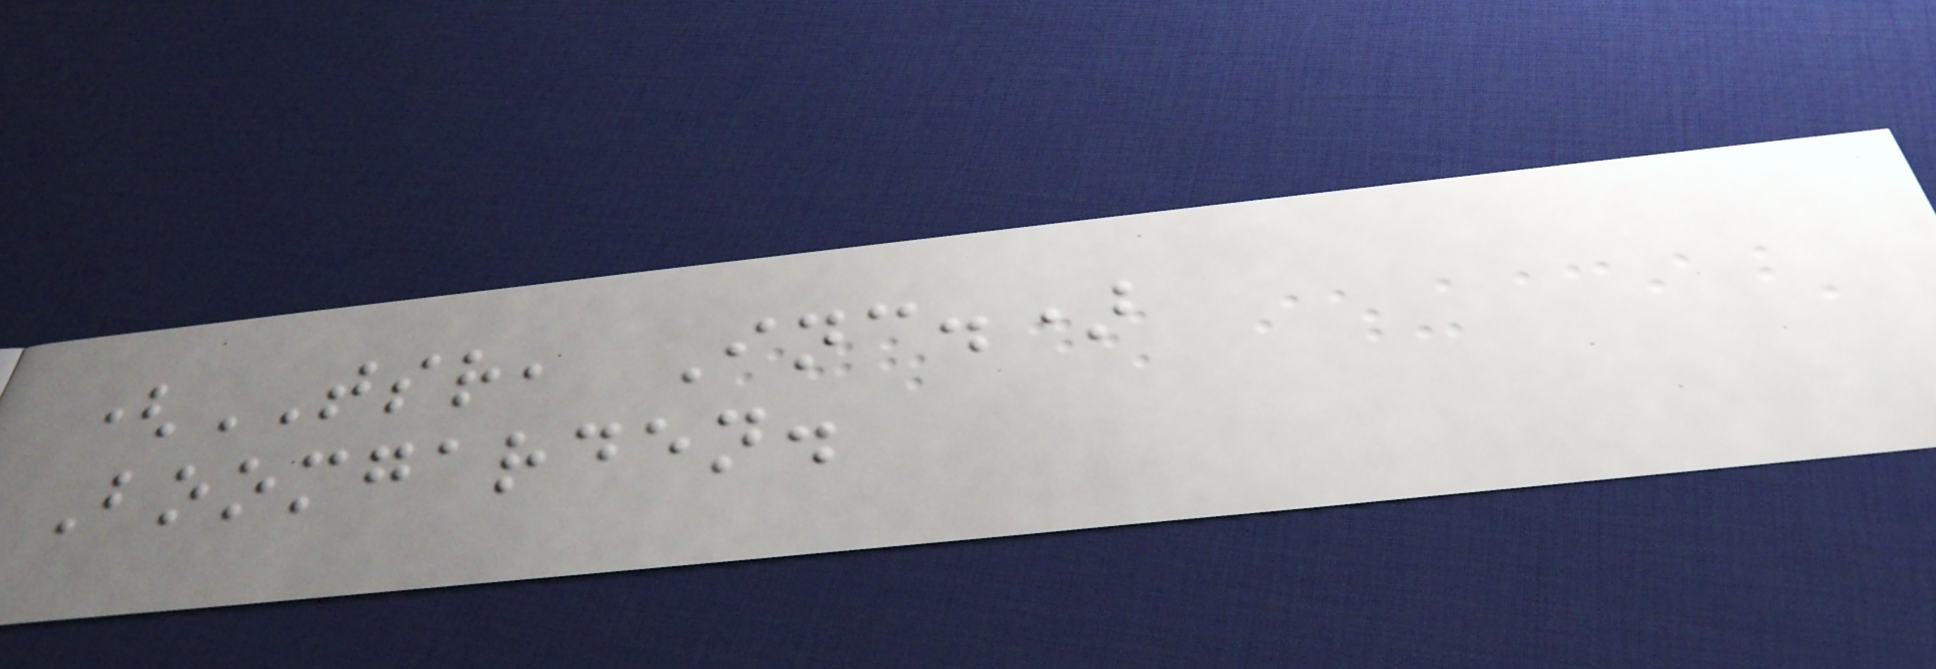(TSR, Inc.)
Boomgarden.
